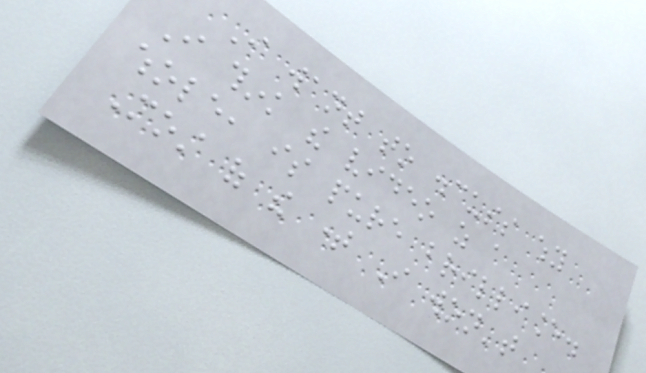I want to discuss why
I think the video as a
whole, is pure brilliance.
Most of the time I won't
